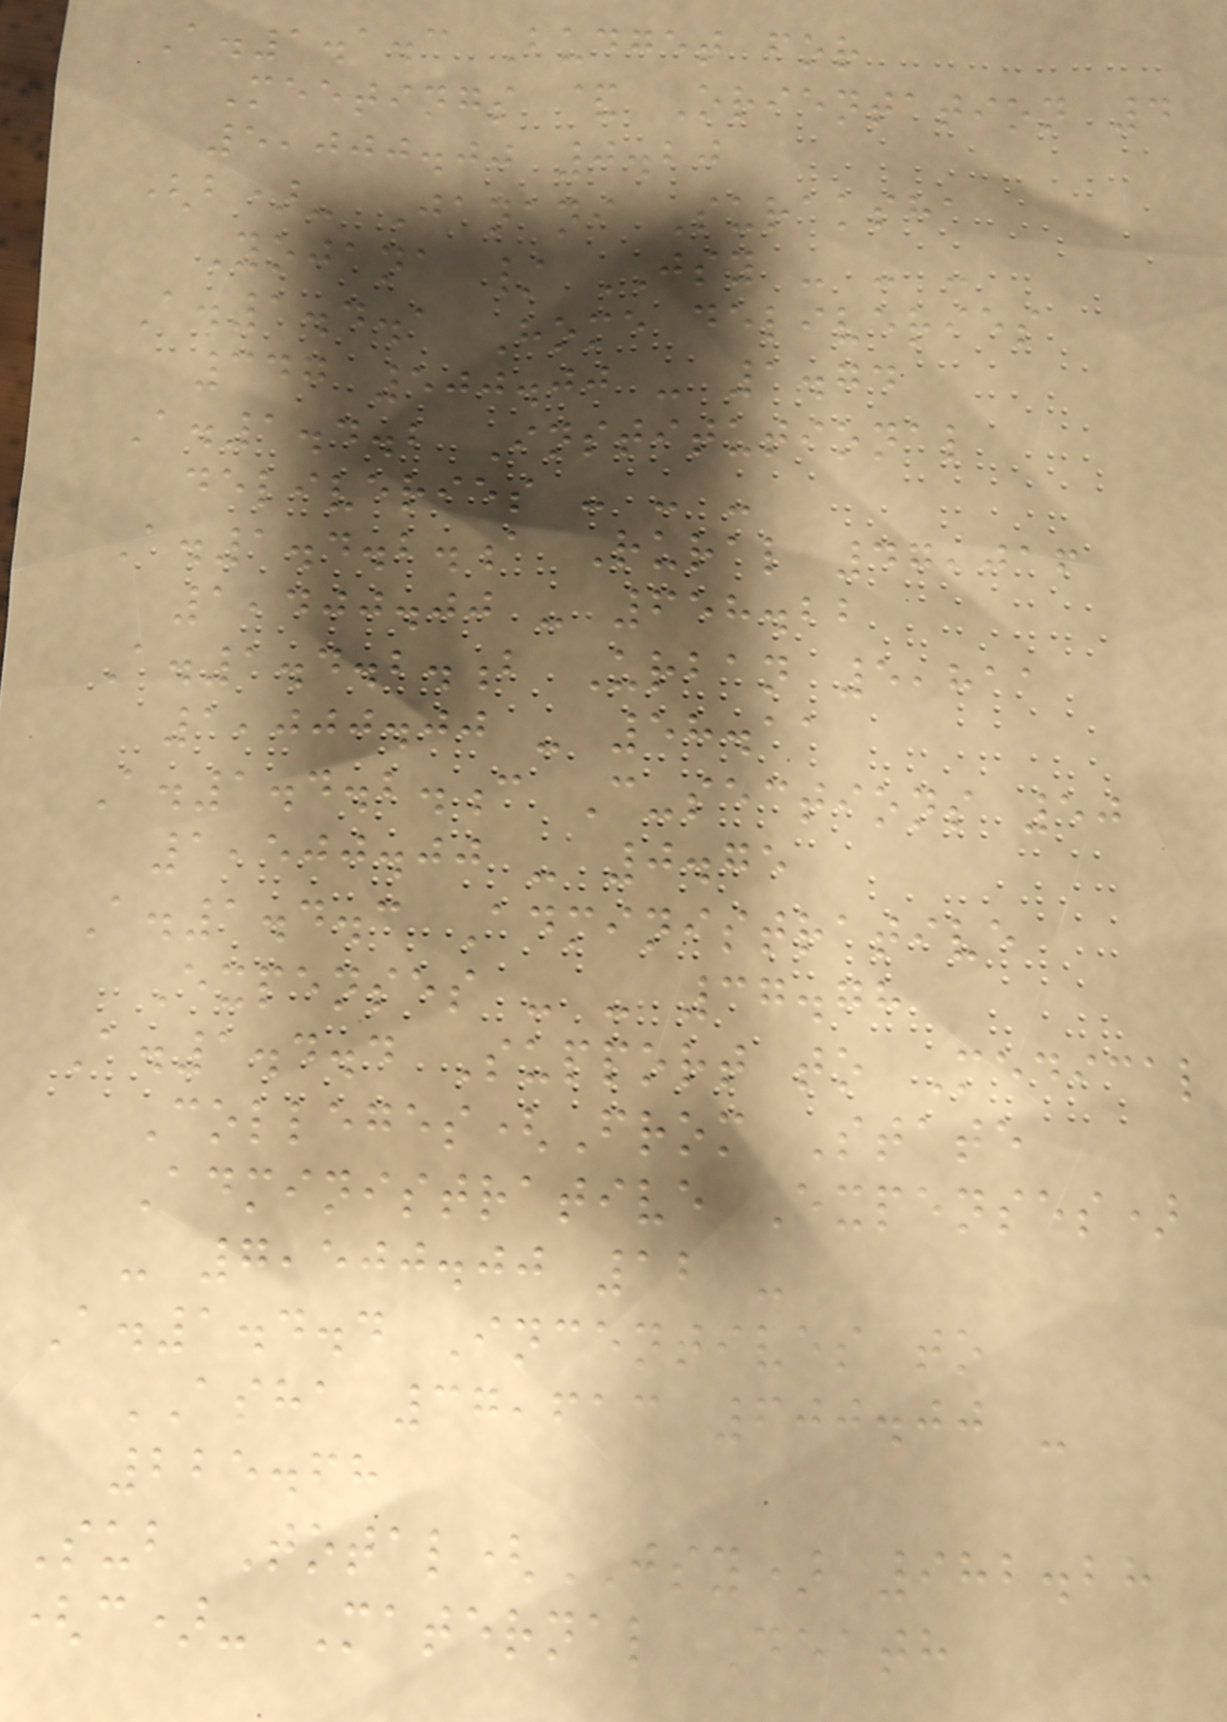A.1.1.3 Budget for
Meetings & Orientation 4
5,000.00 0.20
(b)- Janani Suraksha
Yojana / JSY - - -
A.1.4.1 Home deliveries
347 500.00 - 1.74
A.1.4.2 Institutional
deliveries - - -
A.1.4.2.a Rural 47,016
1,400.00 - 658.22
A.1.4.2.b Urban 5,811
1,000.00 - 58.11
A.1.4.2.c C-sections 50
1,500.00 - 0.75
A.1.4.3 Administrative
Expenses - - 37.78
A.1.4.4 Support to Medical
Colleges(From State
Administrative Expenses)
- 7,500.00 12 -
A.1.4.4 Incentives to
ASHA 37,613 600.00 -
225.68
Sub Total(JSY) 982.28
(c)- Maternal Death
